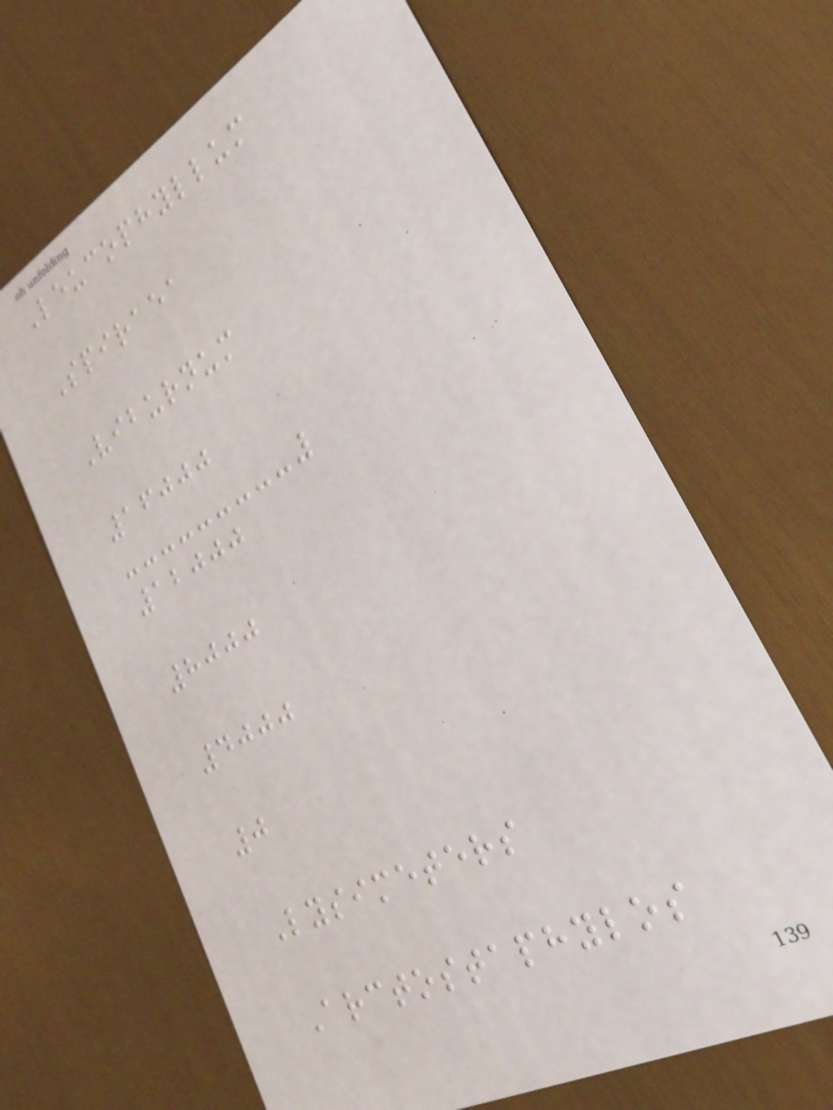Leucophyllum
Spiraea
Viburnum
16000
12000
8000
4000
0
Lysimeters
Arctostaphylos
